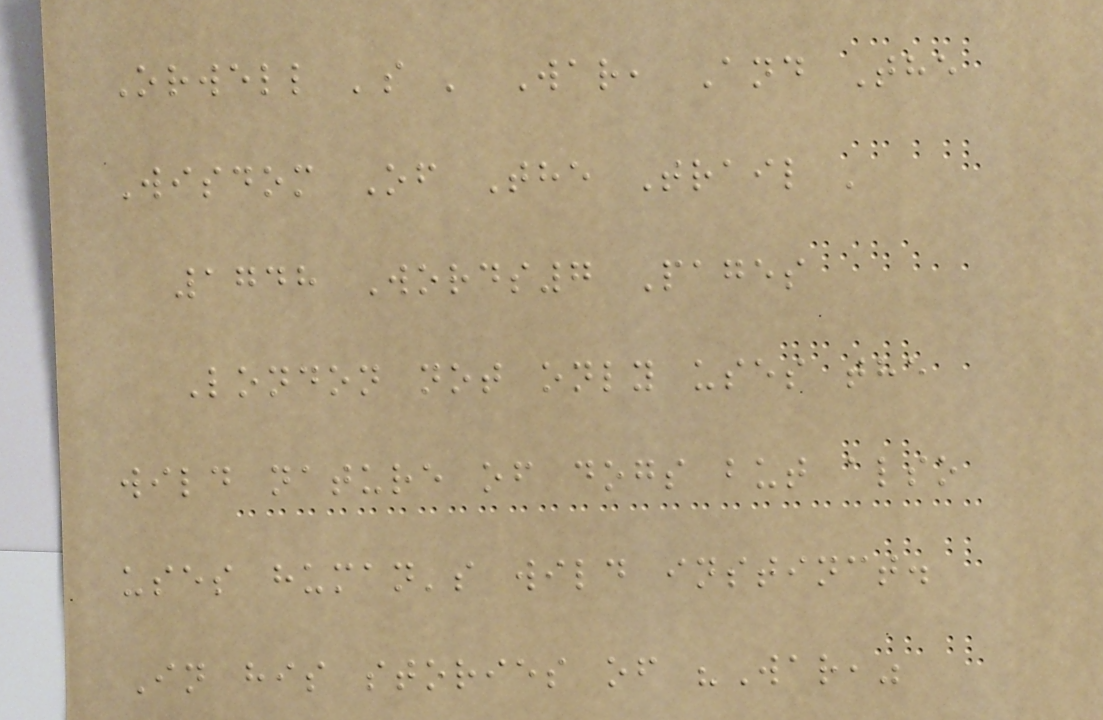Orwell 's ' War, And The
Wisdom Of The Trail '
1748 Words7 Pages
London not only uses the
wild nature of dogs but also
uses human's wild instinct.
In his stories of "War,"
